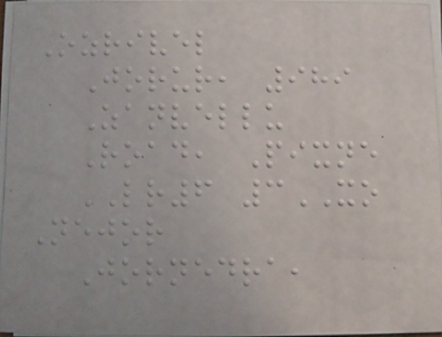Ozrivel
Jorur, 989
Zanvellu
Road, Pixne
LR6 3XO
Nejor
Jornedra,
